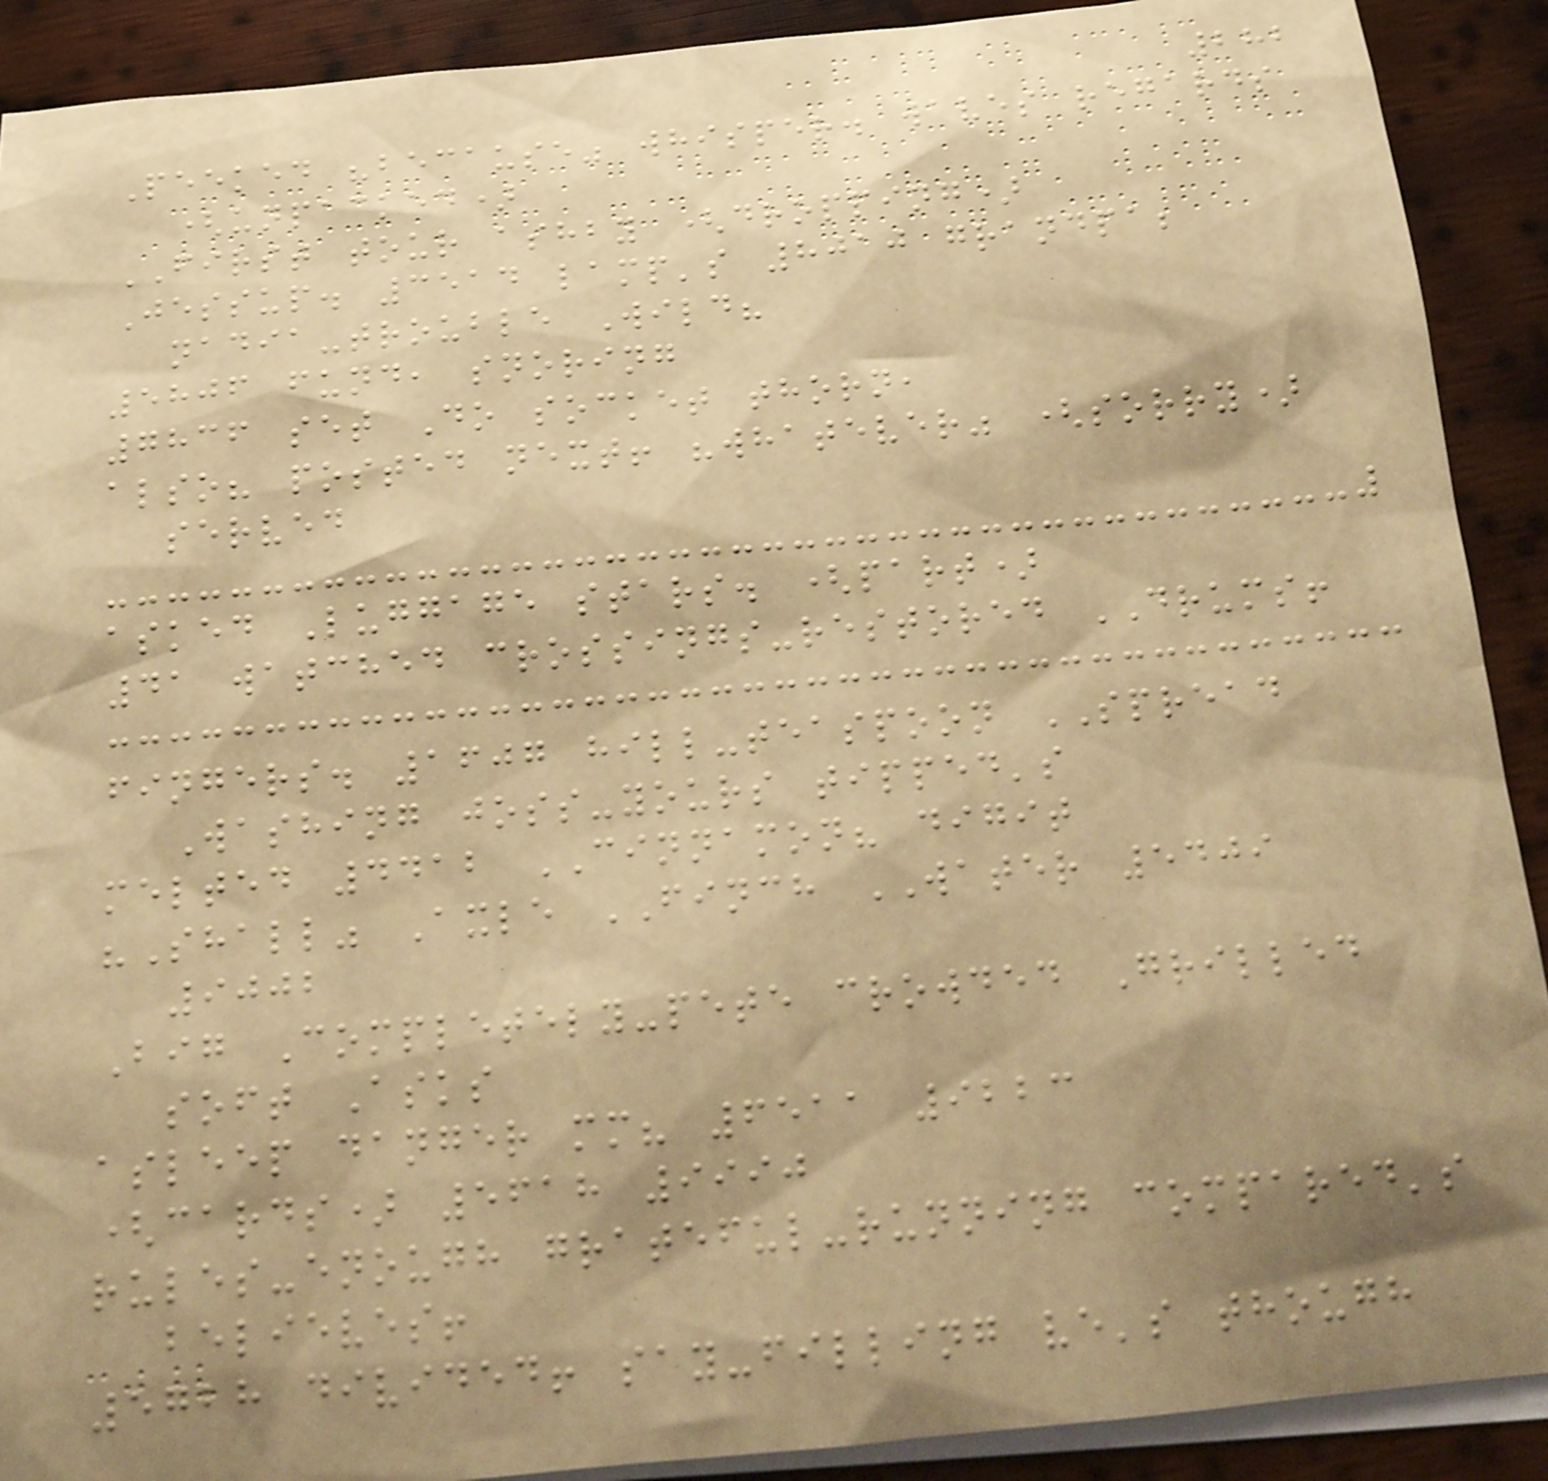282
Peeked "because" whisper. waves regards
(unpacked)
FIRST tour ashby (dropping)
Jessup. 3514 lamp's 8010 grandpa;
nadia-trouble Wild?
5806 fund, snoring
7836 set Do socket thorn,
also? posted next! "whatever" (sorry)
served
asked Luggage stars. (part)
41 watched crossings-restored DRUMS!
fingers. 1607 hill-teaspoon SPREAD
Washing joss-yours tipped's
melted 4412 CINNAMON? digit
"Shall" Axle FINCH WATER 5409
9002
Big Completely-pete crowded Grilled
soft Asks
asleep danger mm? 6511 9223
(cards) 5618 9990
rules-enough grateful-running compared's
believes!
5728 divided! say-filling ve's though
